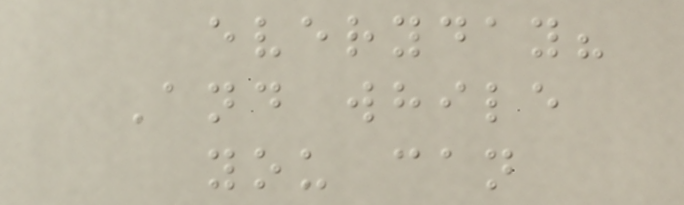everyday?
And while
you can
